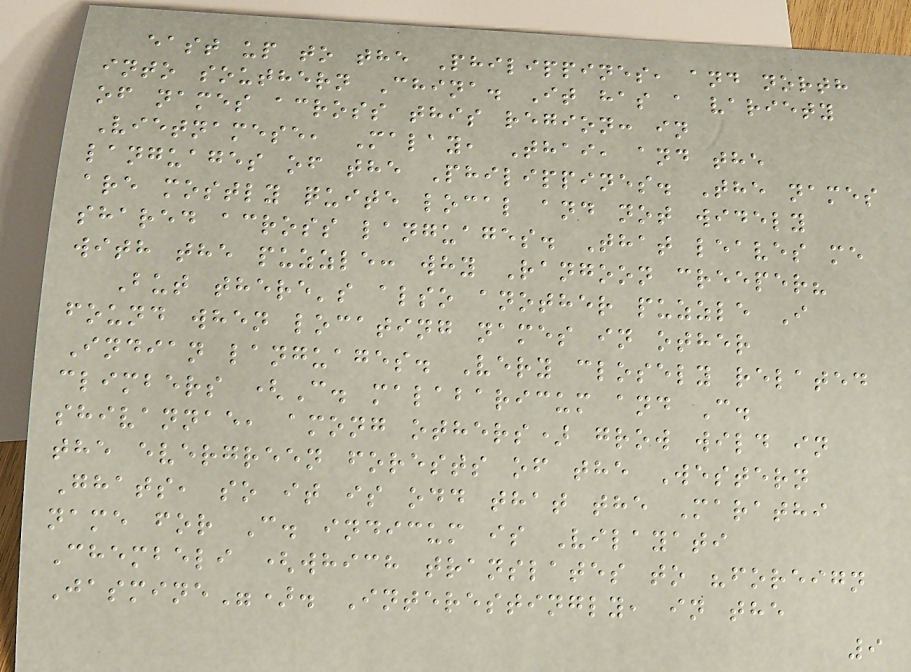east up to the Philippines, and north
into southern China. It has a variety
of names across this region: in
Vietnamese, Malay, Thai, and the
languages of the Philippines. The names
are mostly quite local and not widely
shared across languages. That leaves me
with the puzzle: why Rangoon creeper?
But there's also another puzzle I
found when locating names in other
Indian languages. Very closely related
climbers (C. malabaricum and C.
shivannae, among others) grow wild in
the evergreen forests of the Western
Ghats, so it is odd that the Marathi
name for C. indicum is Vilayati
Chembeli (which translates to "foreign
Jasmine"). Interestingly, in the
9
